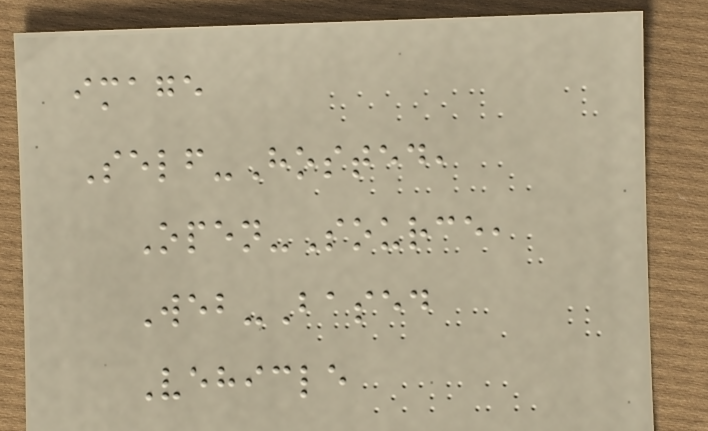image
Self-Hosted,
Open-Source,
Web-Based
Vehicle
